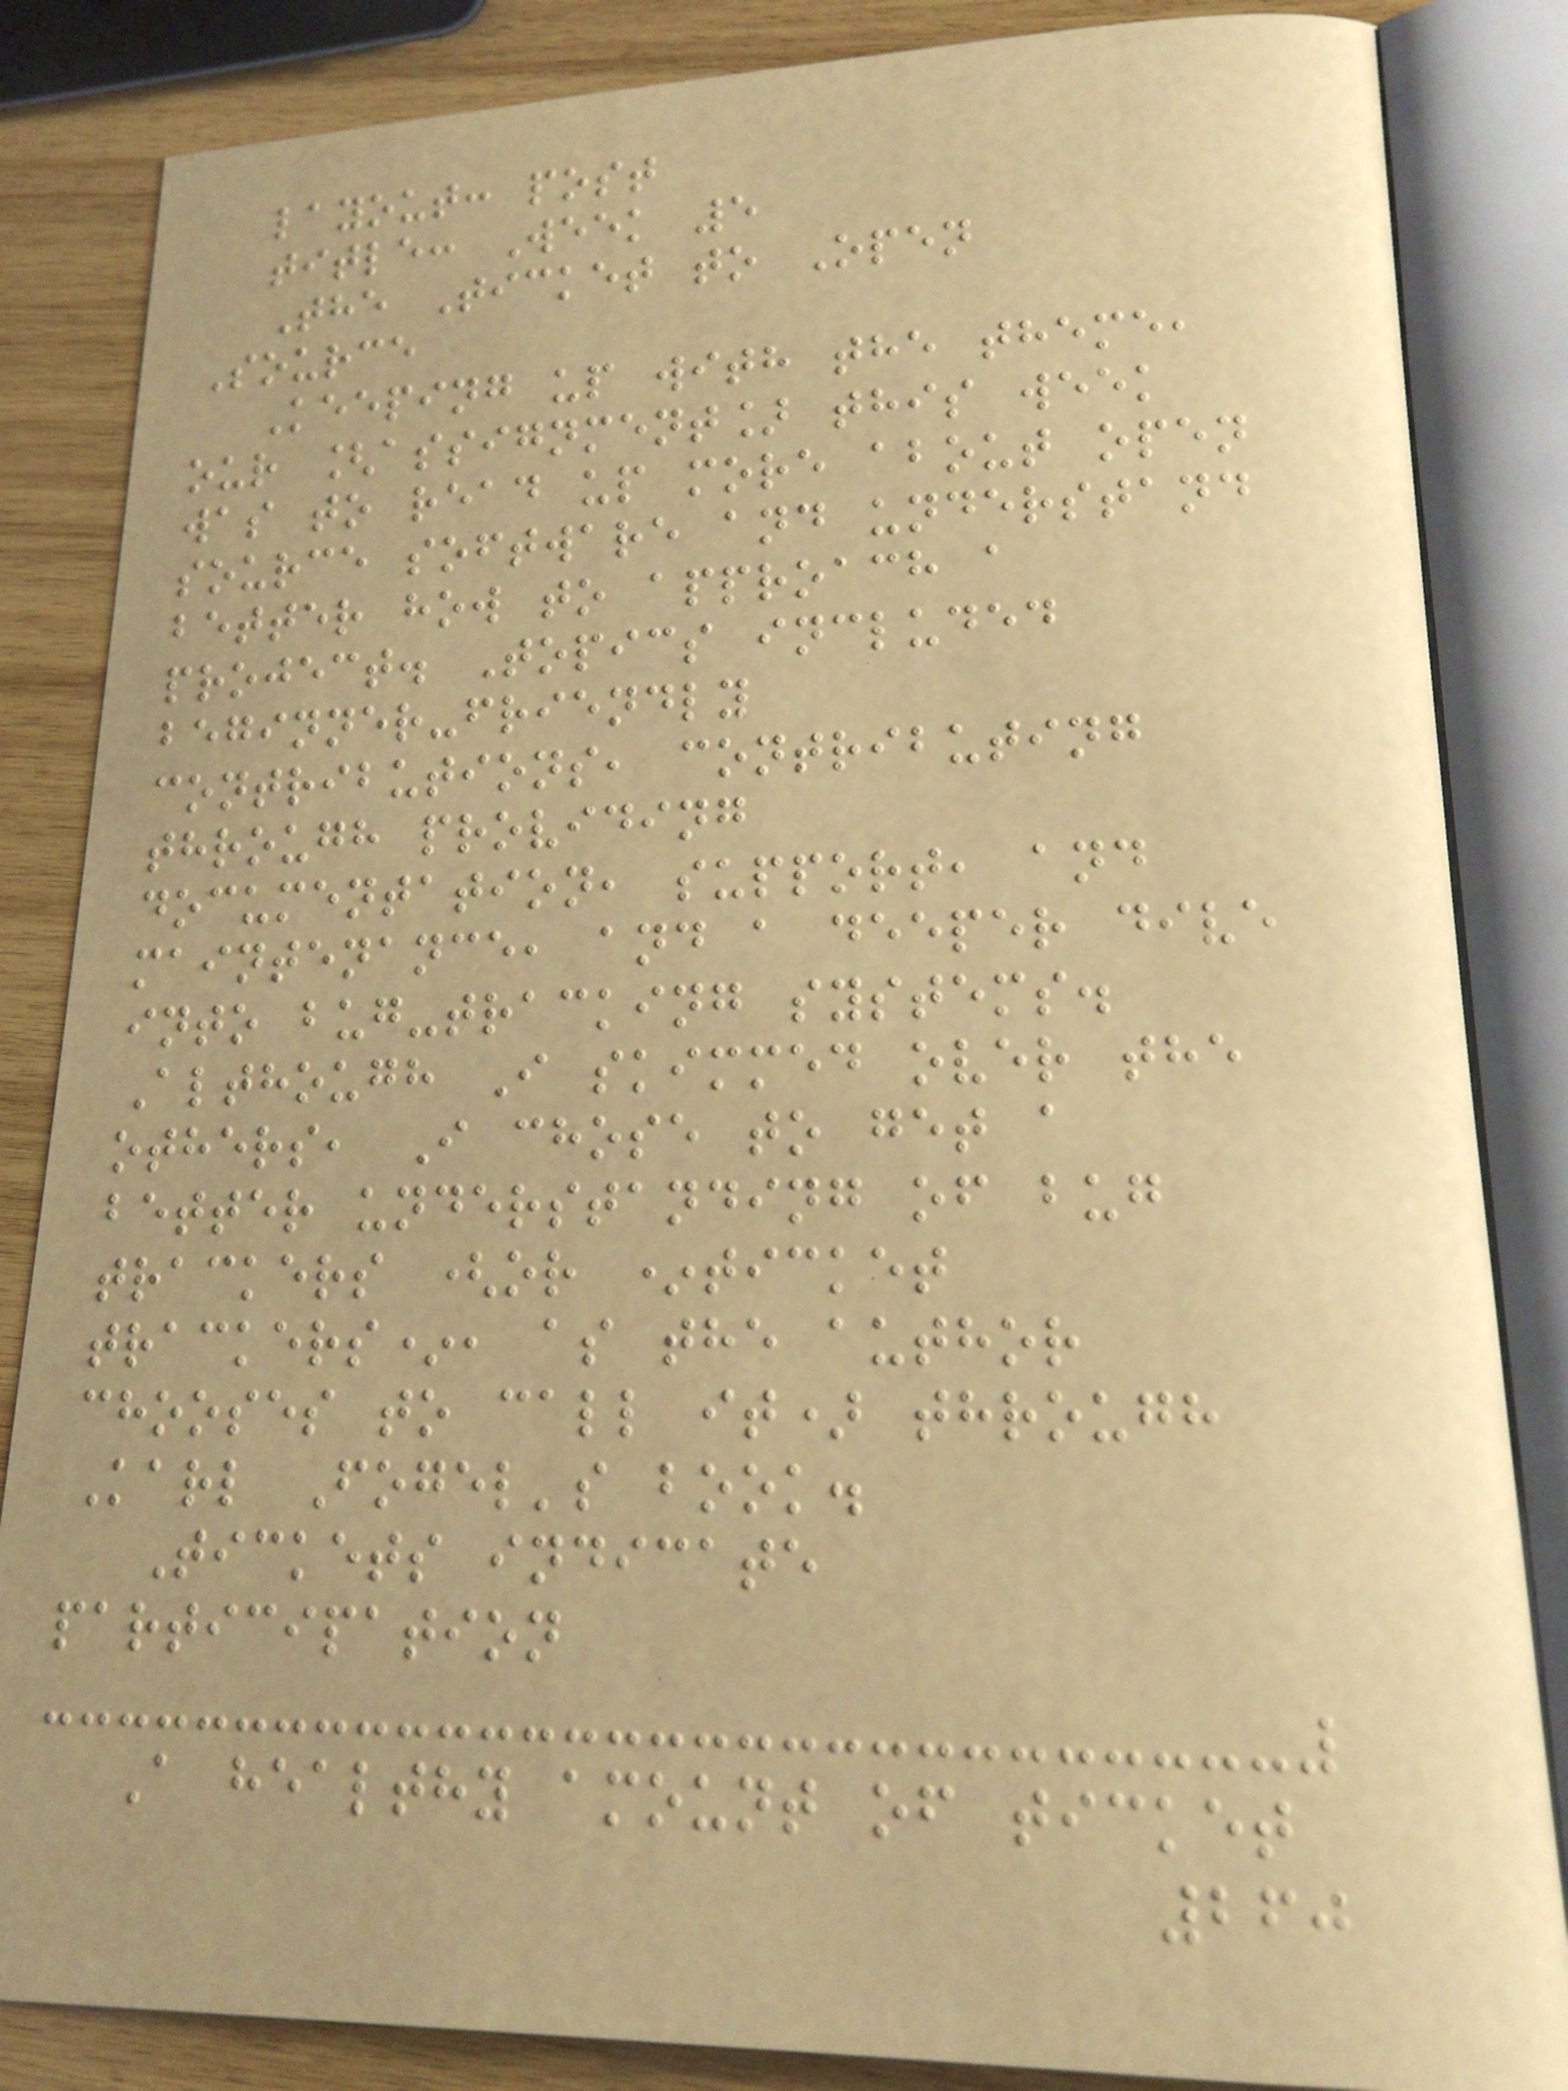layout: post
title: Week 5
The Ticket to Open
Source
Keeping up with the theme,
our [assignment] this week
was to read up more about open
source software and understand
better how to approach a
project. Topics included
beginner-friendly
contributions, contributing
through providing
documentation, support, and
maintenance, and a deeper dive
into bug-tracking systems.
Although I skimmed over the
others, I chose to get a
better understanding of bug
trackers (or *ticket
trackers*, as the author
chooses to call it) through
Karl Fogel's book.
Tickets indicate
participation
A healthy amount of ticket
260
